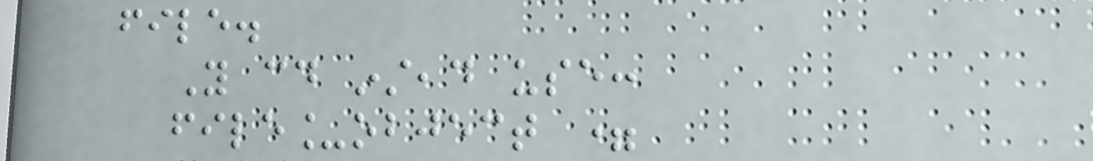file.
You could instead use:
file_object =
